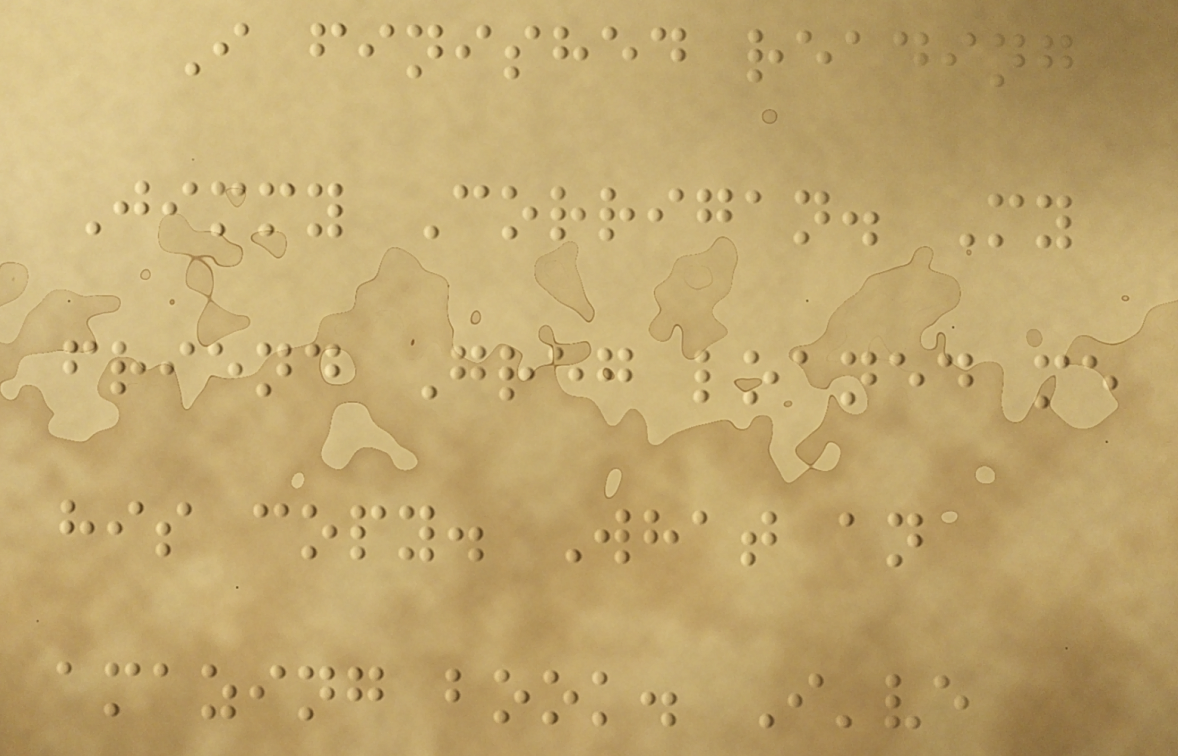I finished reading
Jimmy Corrigan. My
friend Greg loaned me
his copy. What an
amazing book. I've
